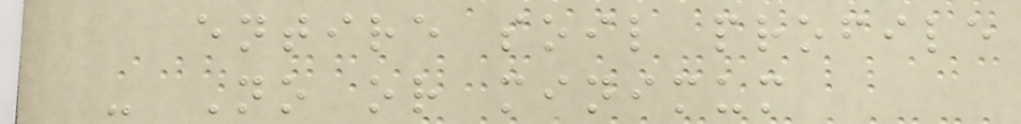entire soil profile
- No or minimum
